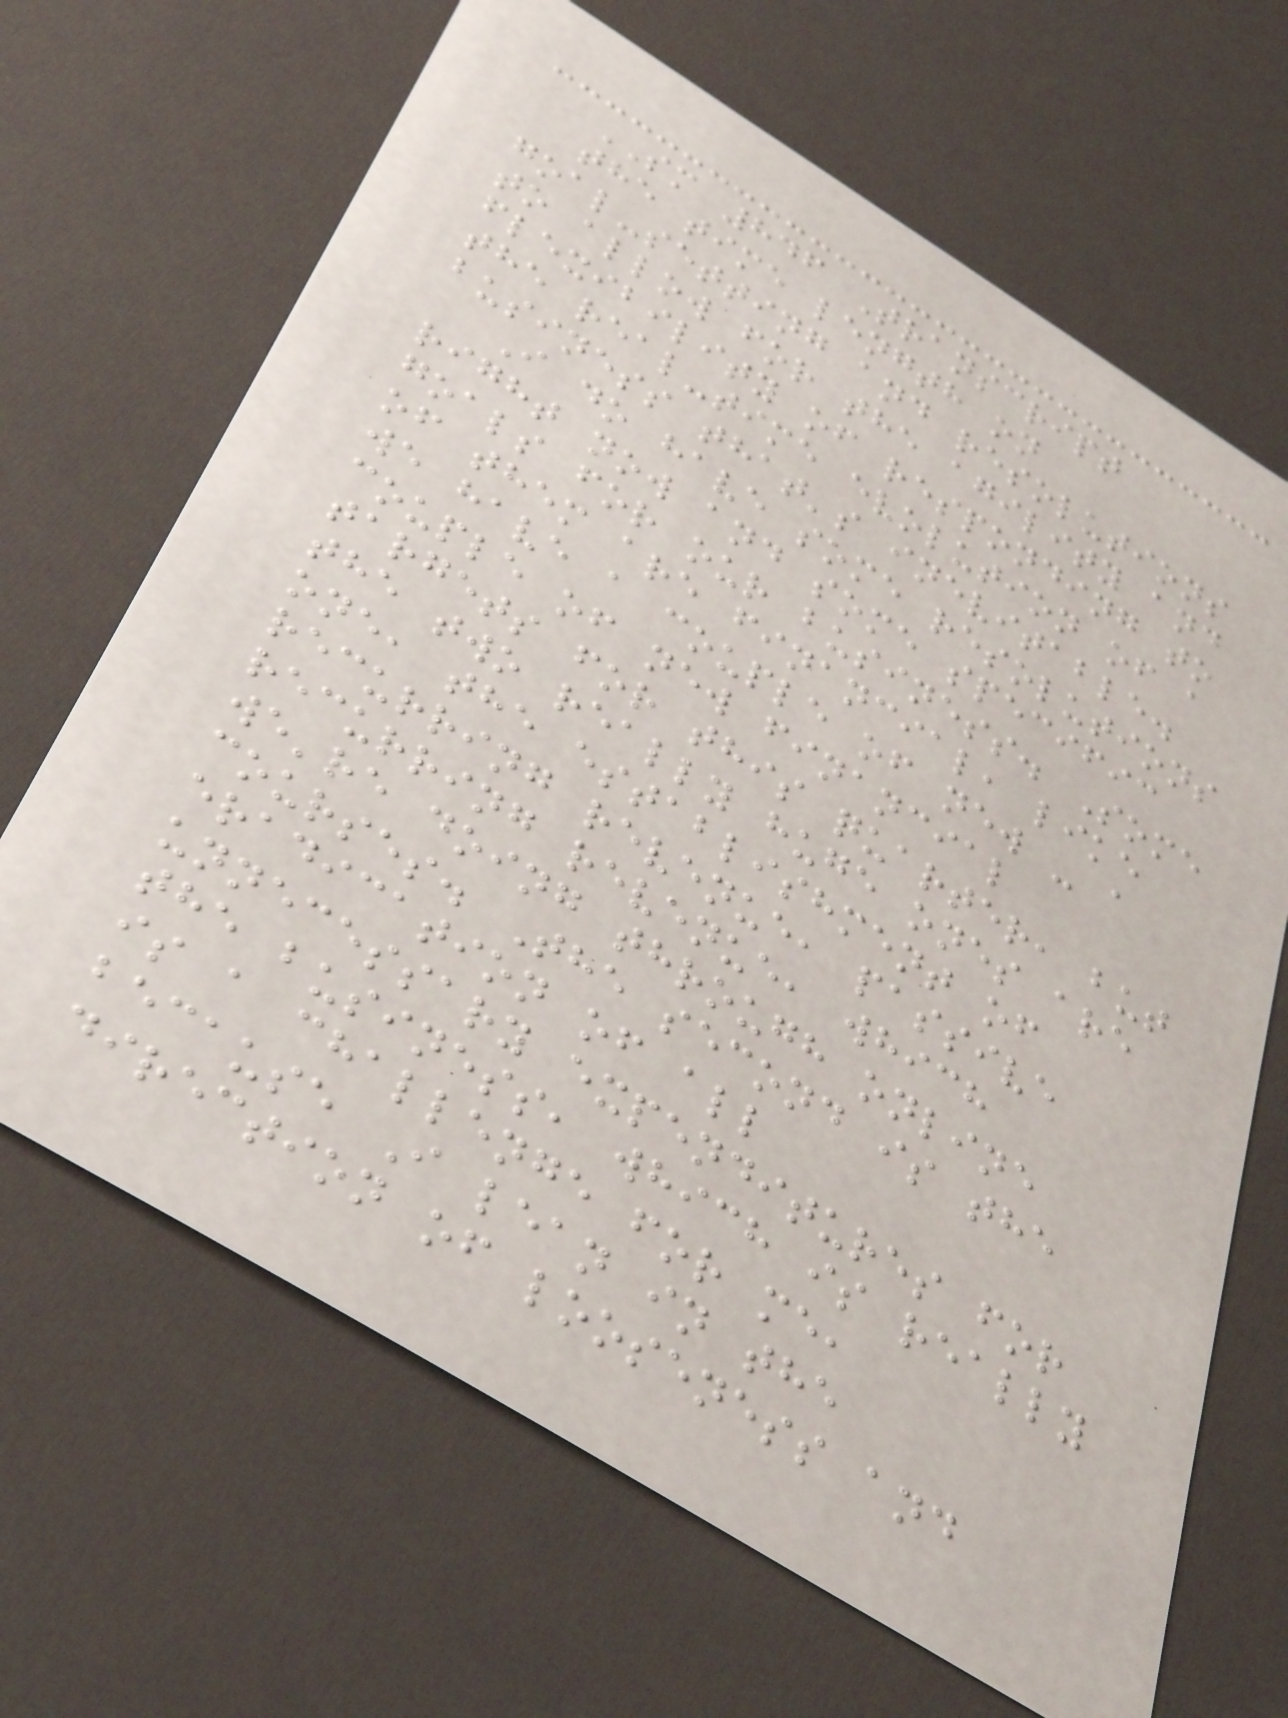SM 846 Transcript
the time length on
goal-setting and resolutions
to allow for the agility and
flexibility of responding to
the real-time evolution of a
business that's inevitable.
I do have some resolutions
right now and some specific
goals for our business. Some
of them are financial, like
we have a couple of new - a
couple of new financial
targets for this quarter, but
the two really huge ones are
one, the establishment of
recurring revenue, passive
recurring revenue, which
we're doing through online
courses. The second is the
eradication of all
unnecessary expenditures for
the business, which is really
is a challenge for me,
because I lean in the
direction of looseness and
